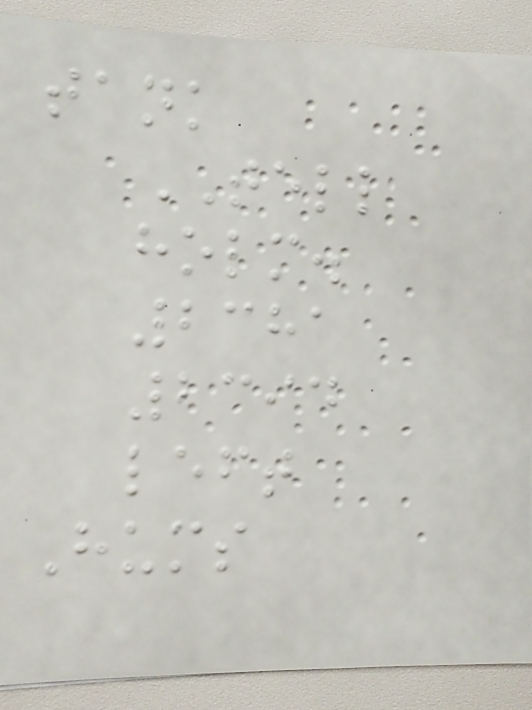tank
TELL
holm.
2381
2394
left
Hums
